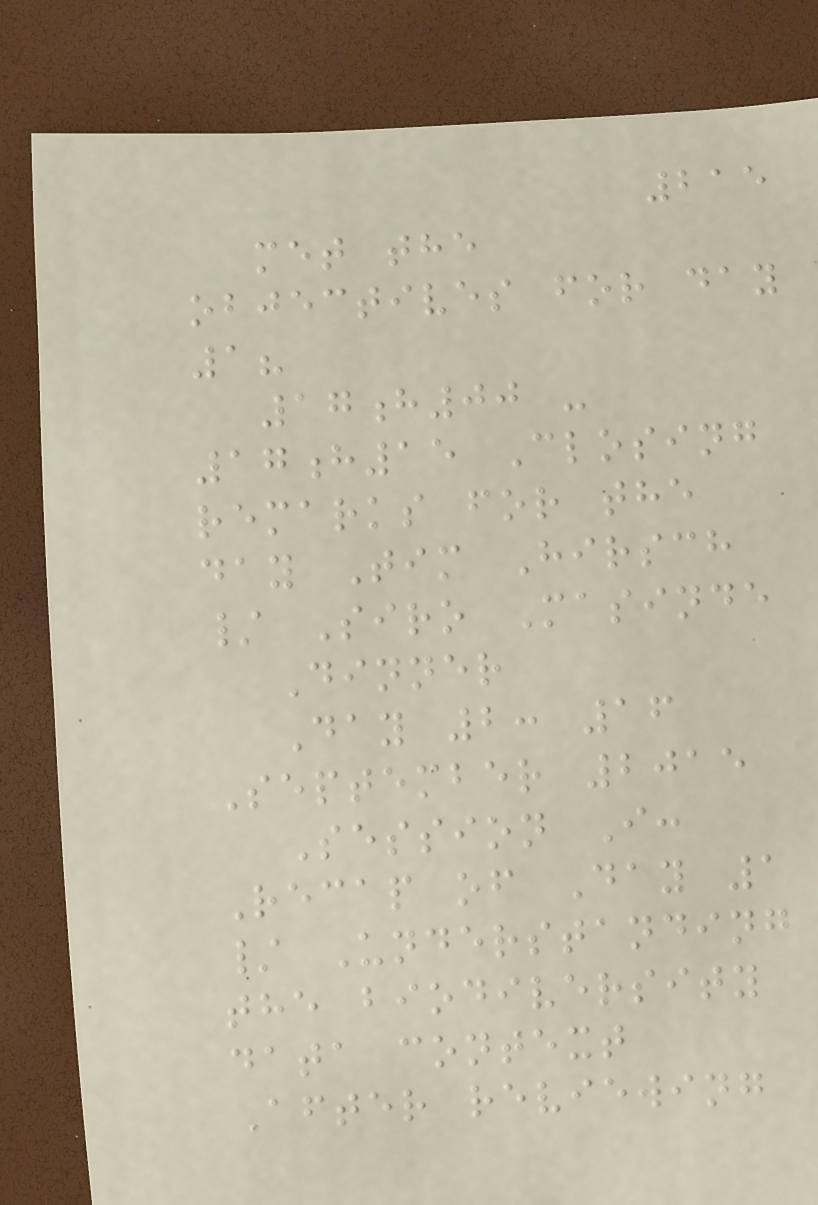215
met the
objectives for day
1?
17h00 -
17h15 Closing
remarks for the
day Tim Hirsch
/ Siro Masinde
Dinner
Day 2: 16
September 2015
Session I:
Recap of Day 1
/ Understanding
the biodiversity
data context
After reviewing
